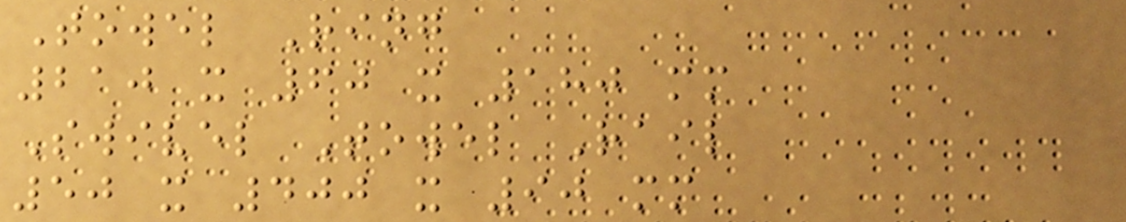Towel Ring
210 x 60 x 180 mm
Swivel Towel Rail
50 x 400 x 90 mm
